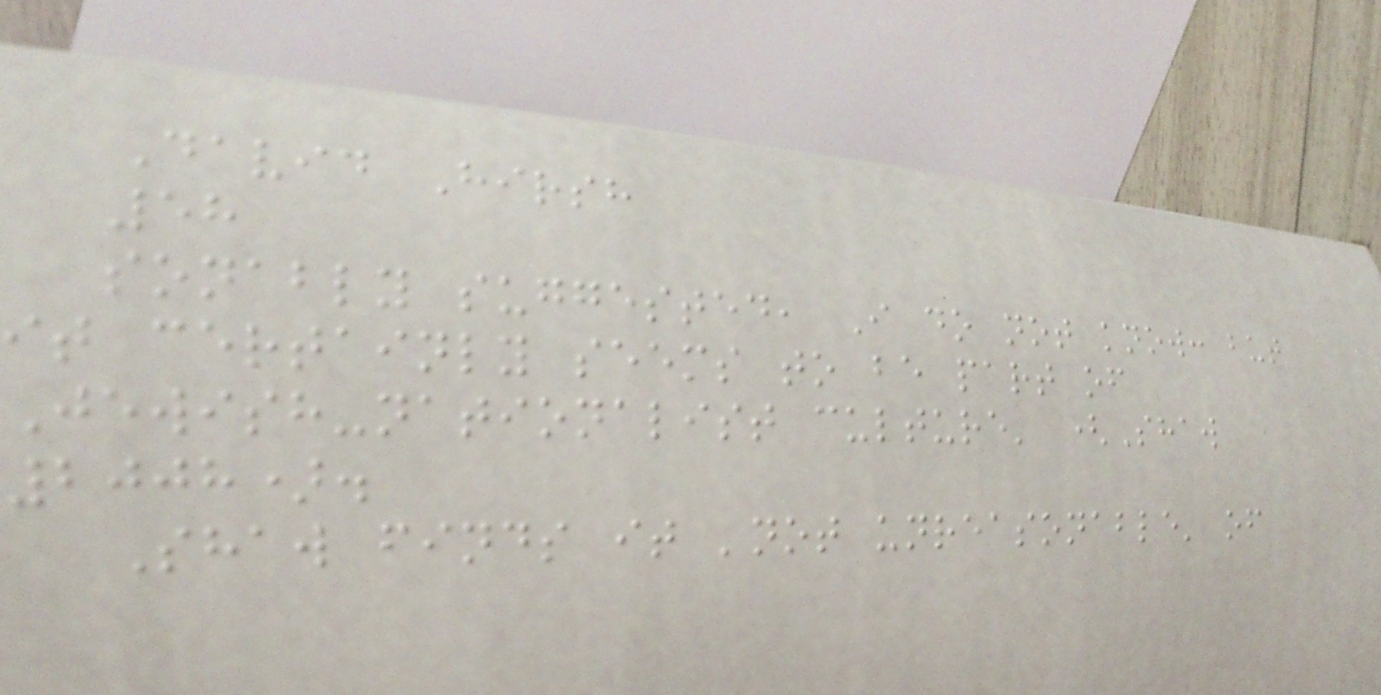David Hirsh
58
sonably suggested, I do not know: but
it certainly seems to be part of
Jewish-nationalist culture' (Shaw
2008).
Shaw finds it 'not unreasonable' of
